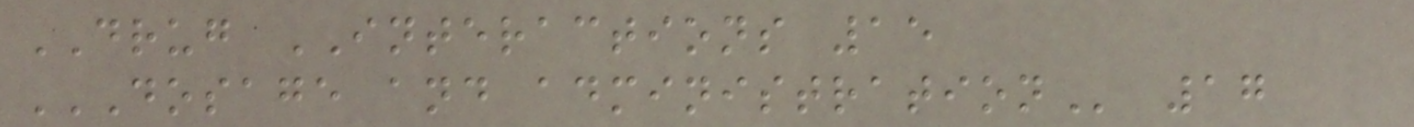DRUG INTERACTIONS 15
DOSAGE AND ADMINISTRATION 17
